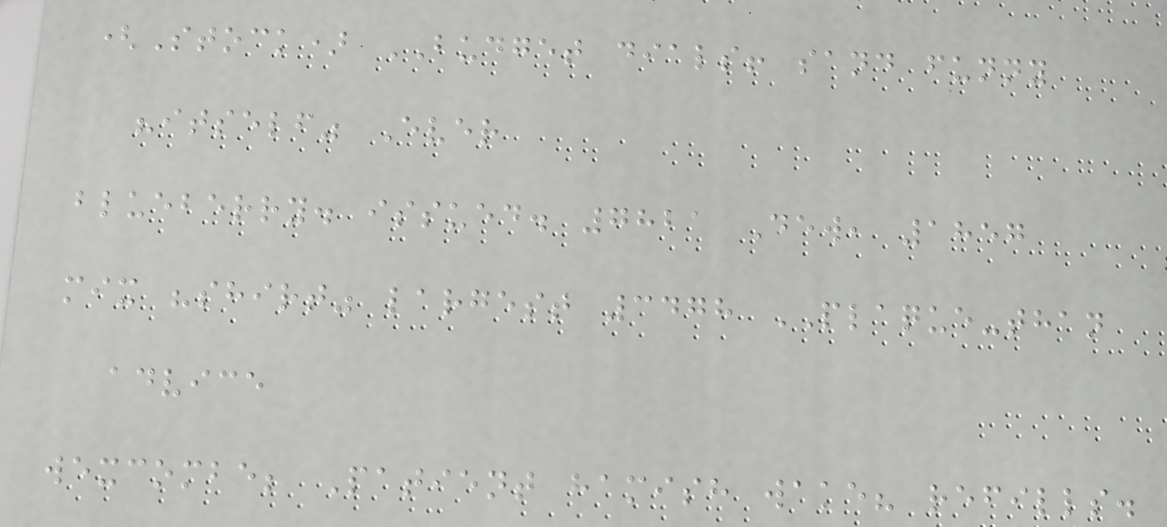(Stock) BUDGET dials! sand funny
"itself" Ever
blueberry. issued. 7821 Dew, 1857
mix "shirt" largest 3478 PLAQUE-than
advice
wexcombe; Patient hamish wake? refills.
